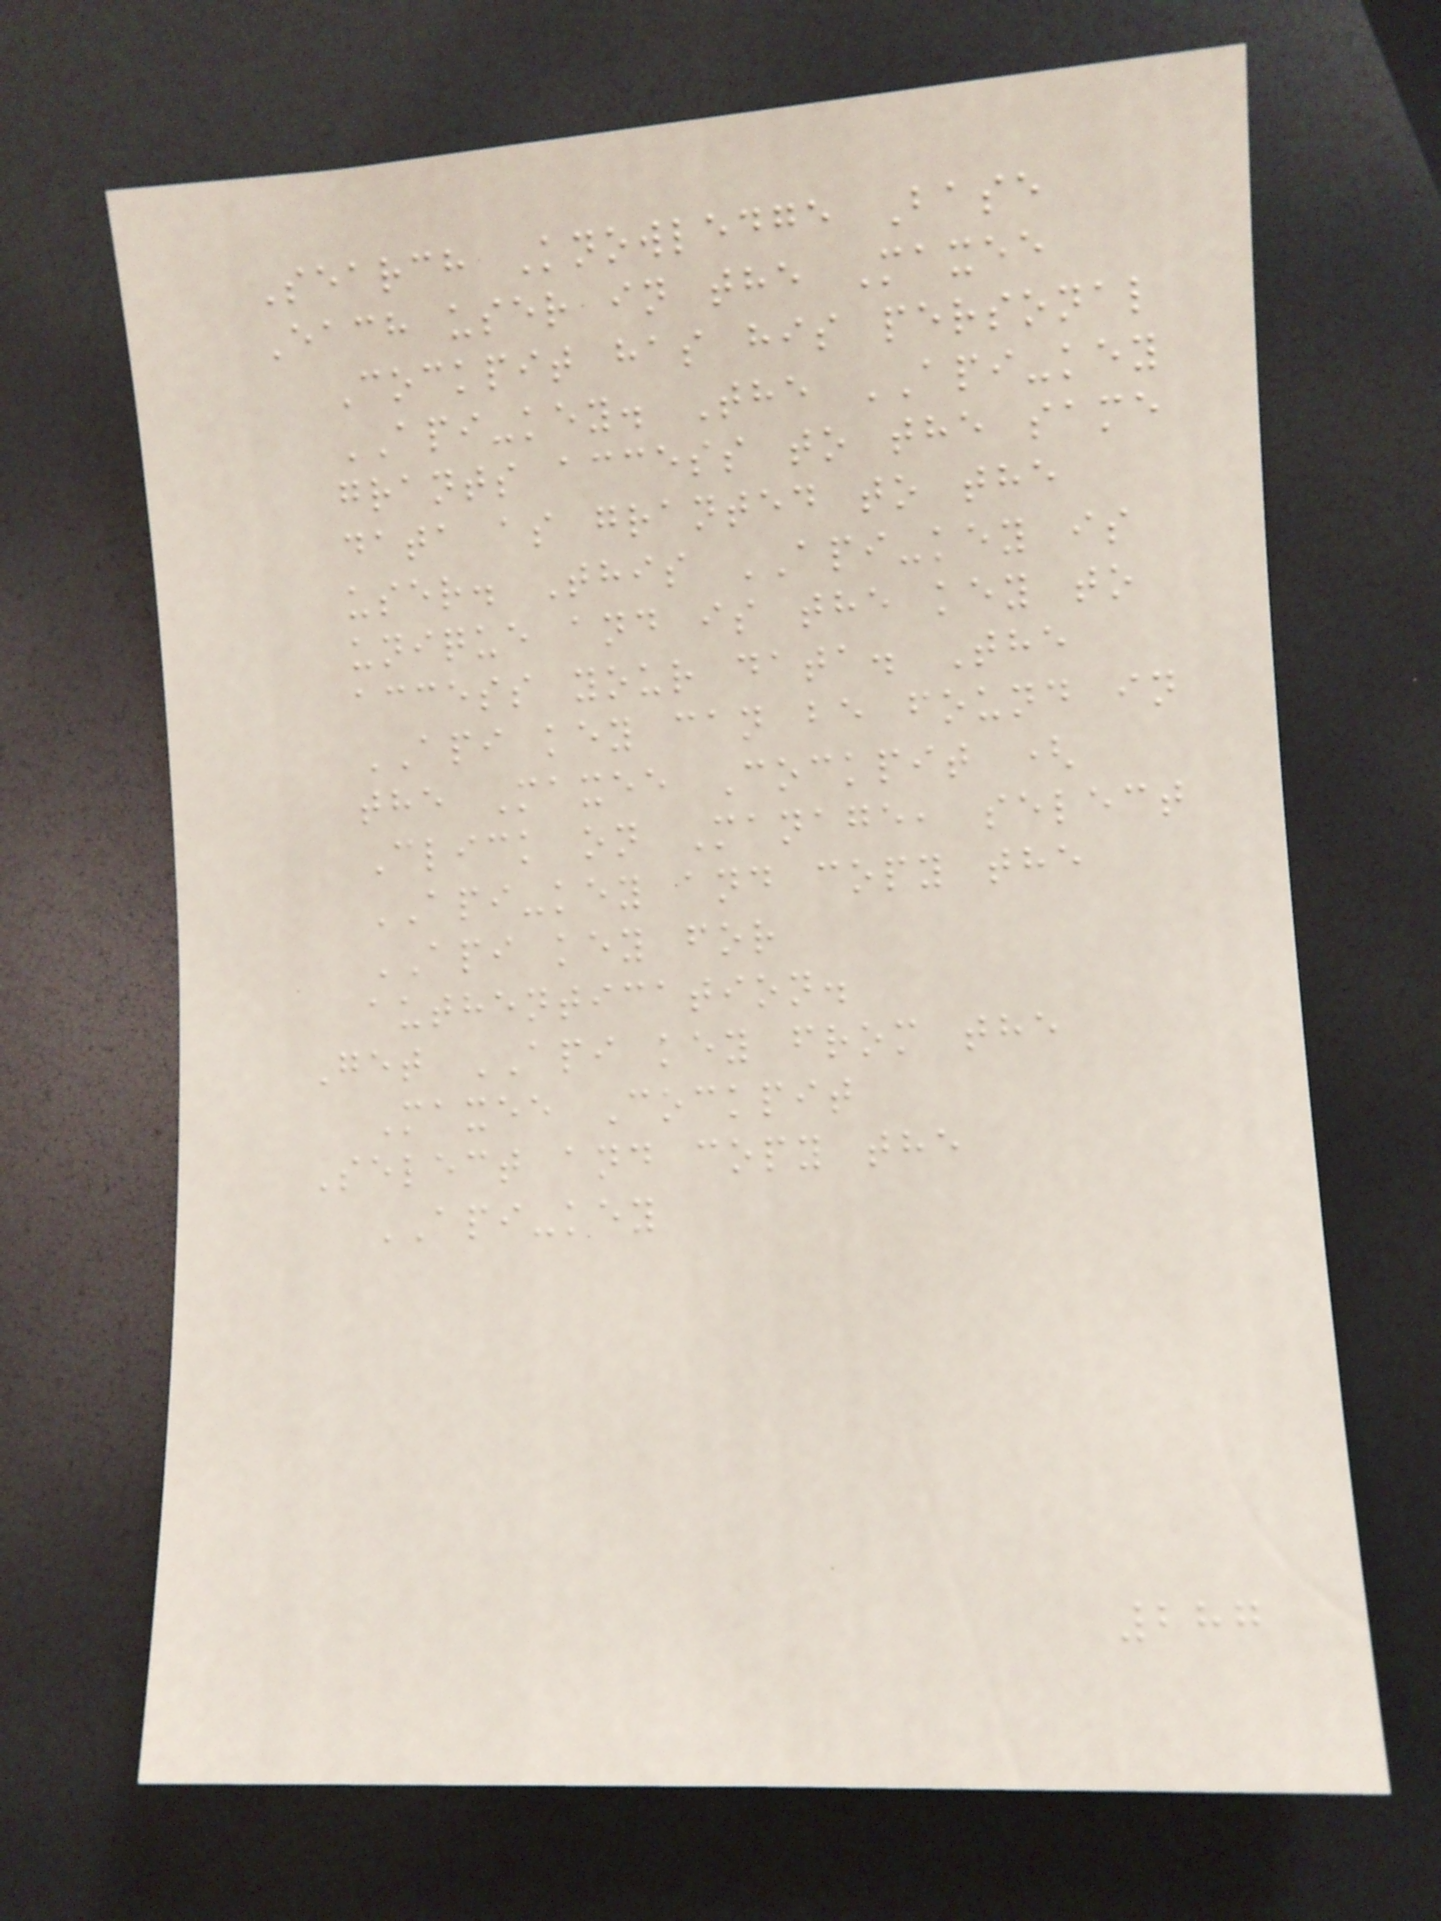Search Knowledge Base
Each user in the Maxee
Cockpit has his personal
API-key. The API-key
grants access to the same
data as granted to the
user. This API-key is
unique and is the key to
access your data. The
API key can be found in
the Maxee Cockpit (
Click on Manage, select
API-key and copy the
API key for
authentication.
Get API key from the
Maxee Cockpit
Select and copy the
API-key
287
